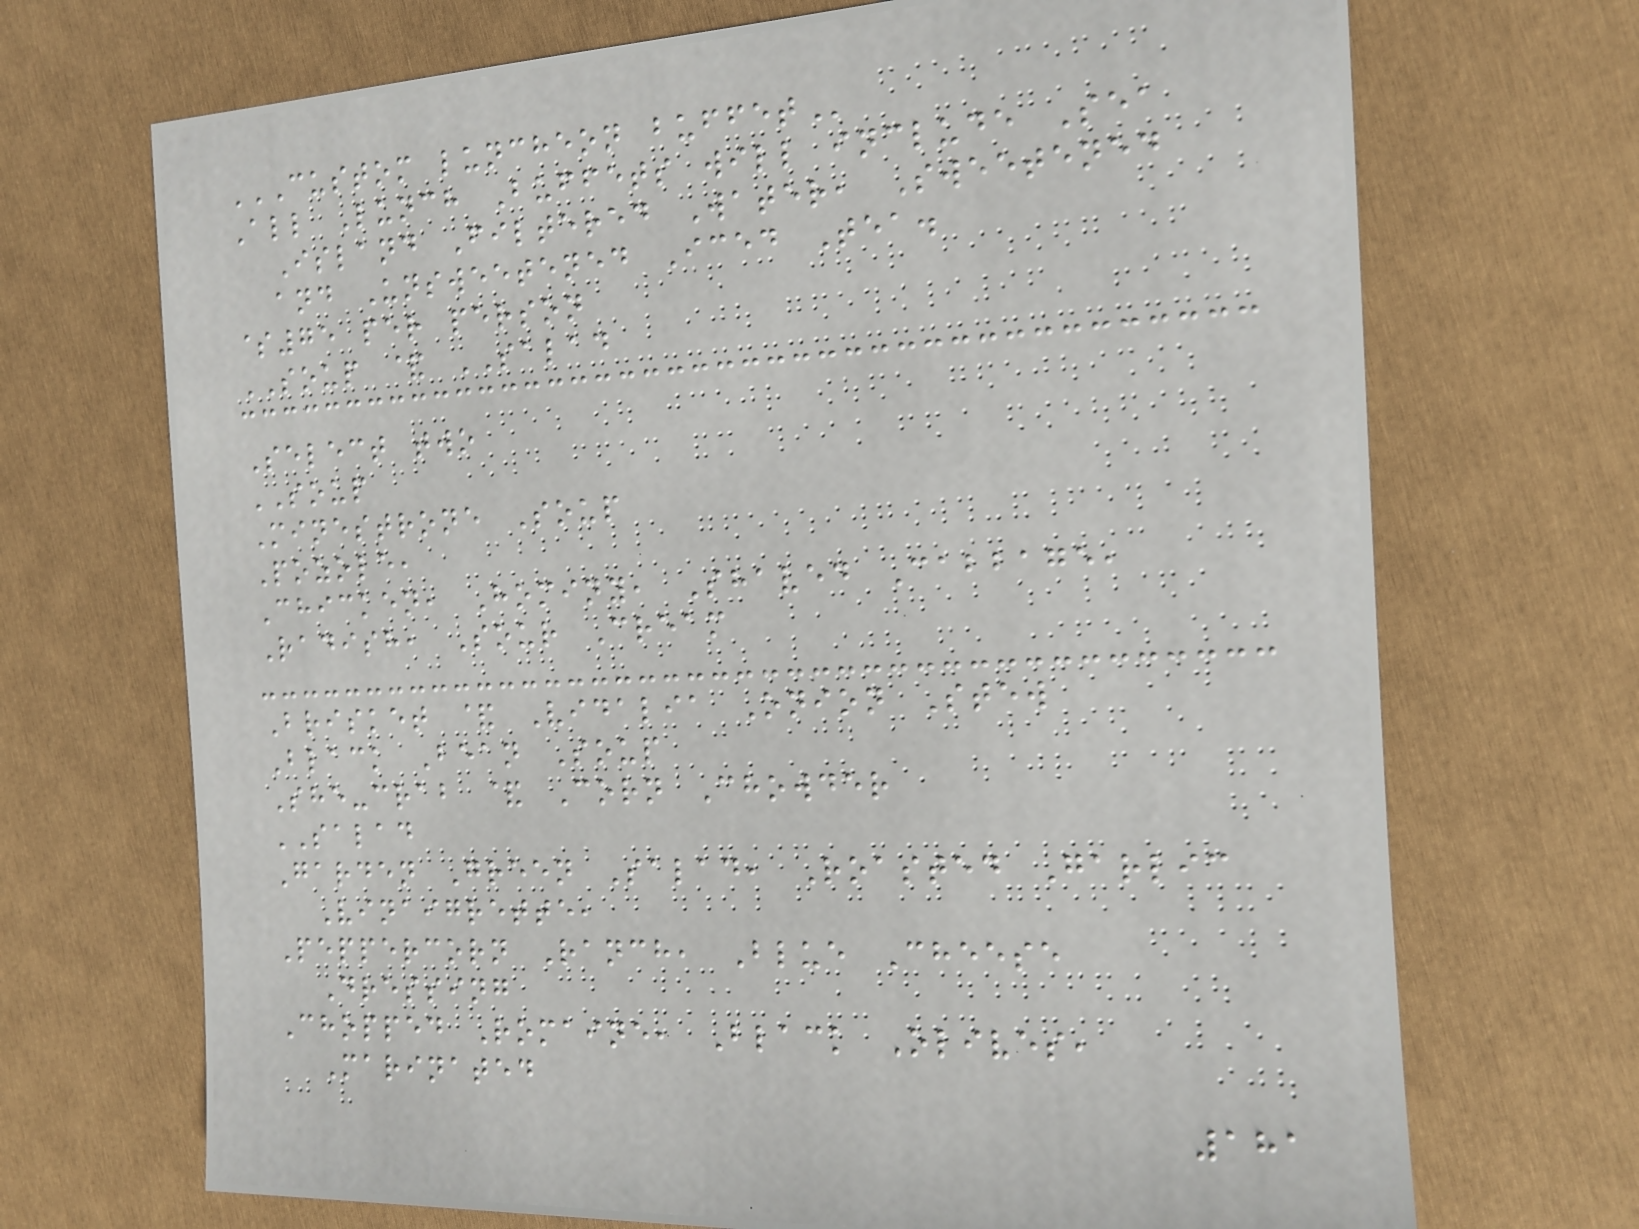CUSTOM LUNCHEON BUFFET
All Lunch Buffets will include Sea
Island Filtered Water, Sweetened
and Unsweetened Iced Tea.
$75 per person
SOUP & SALAD
Select two
SOUP
Minestrone Soup
Pozole,
Chicken, Hominy, Shaved Cabbage,
Radish, Sour Cream
Brisket & Vidalia Onion Stew
Black Bean Soup
She-crab & Corn Chowder
SALAD
Garden Green Salad, Roasted Garlic
Vinaigrette,
Peppercorn Ranch, Blue Cheese
Dressing
Chopped Romaine, Black Olives,
Marinated
181
